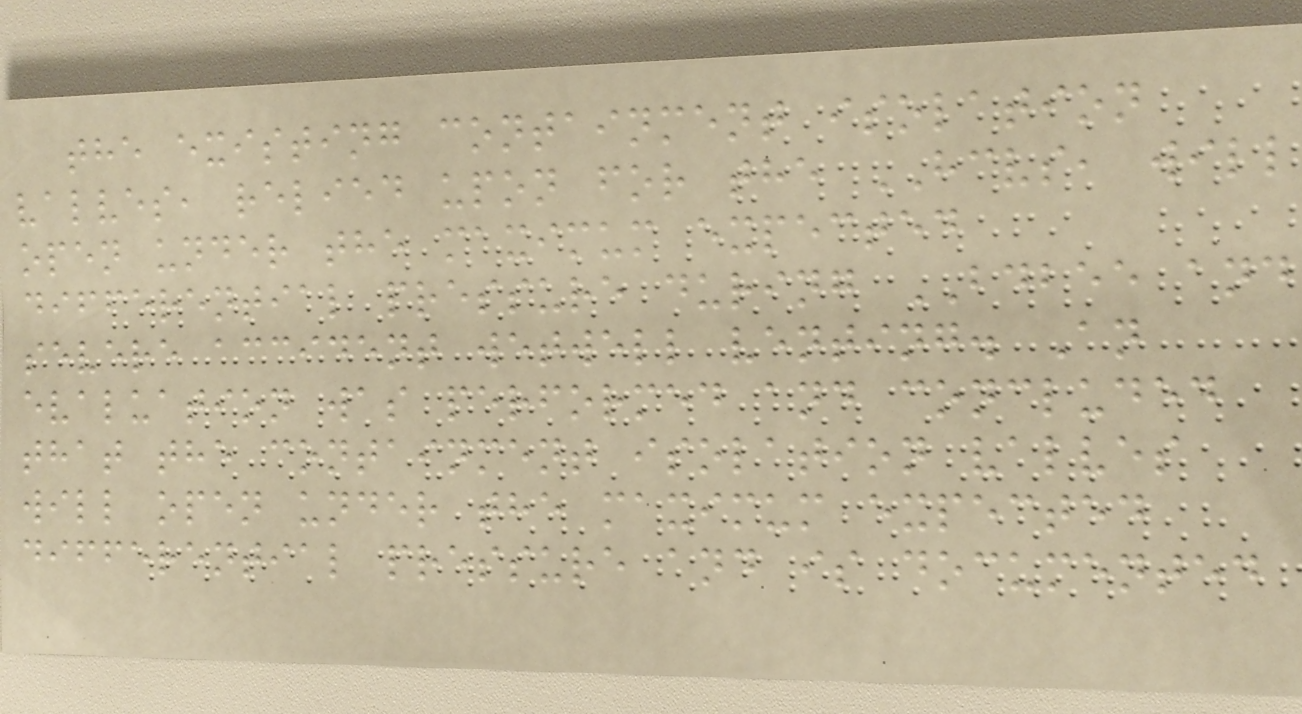the existing containment isolation
valves, relied upon for the HCVS, will
open under the maximum expected
differential pressure during BDBEE and
severe accident wetwell venting. An
evaluation was performed and concluded
that the containment isolation valves
will open under the maximum expected
differential pressure and is documented
